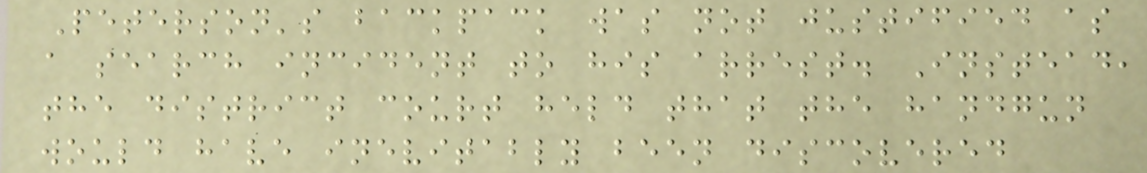Peterson's backpack was not justified as
a search incident to his arrest. Instead,
the district court held that the handgun
would have inevitably been discovered
